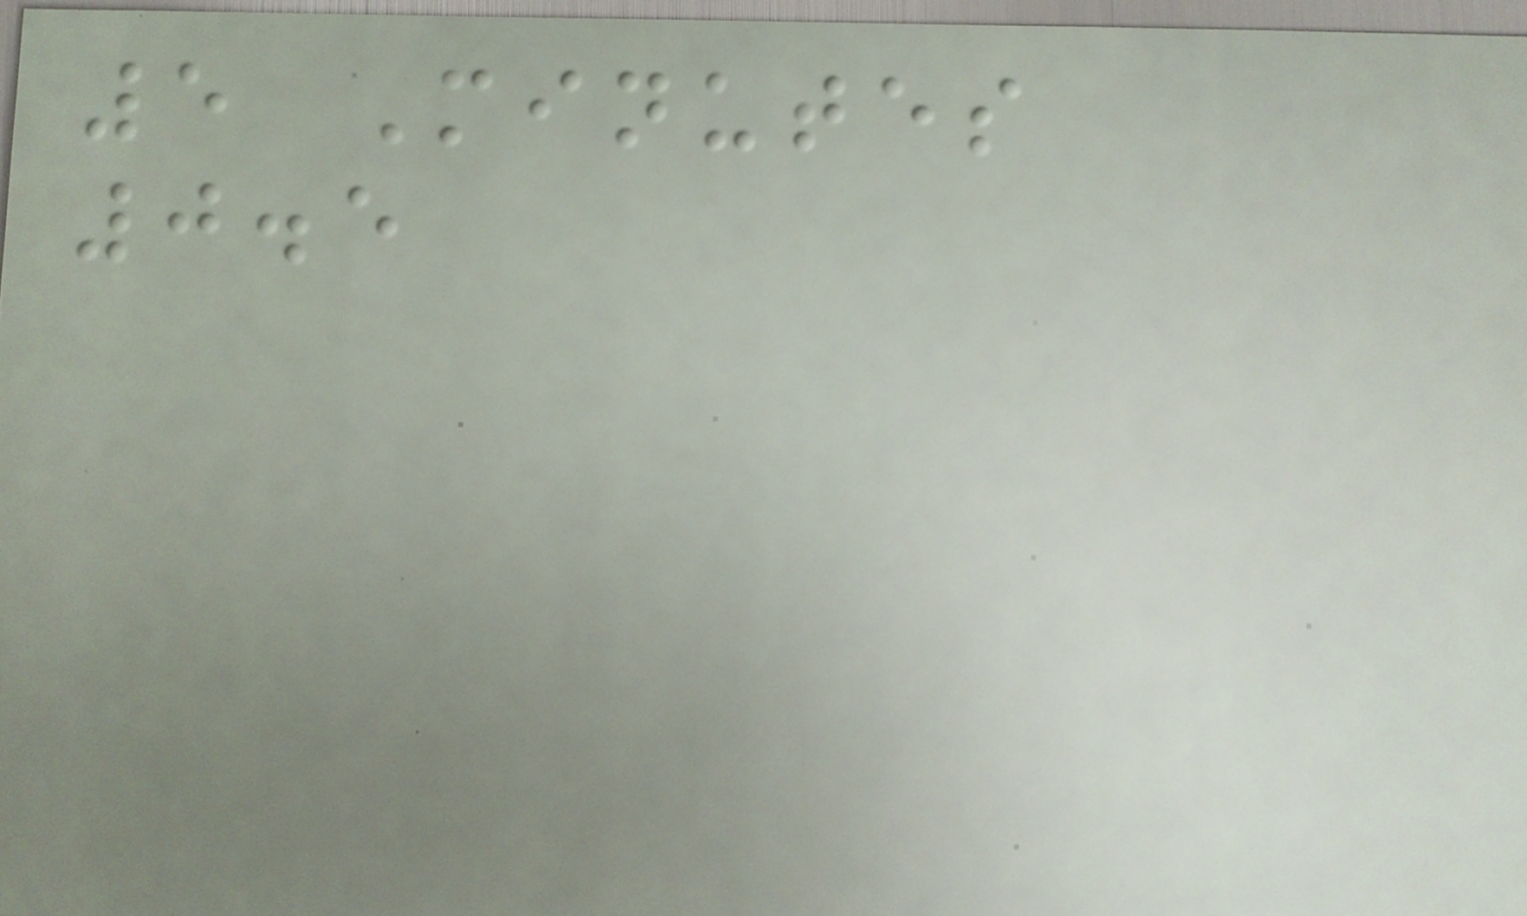5 Minutes
0.5
